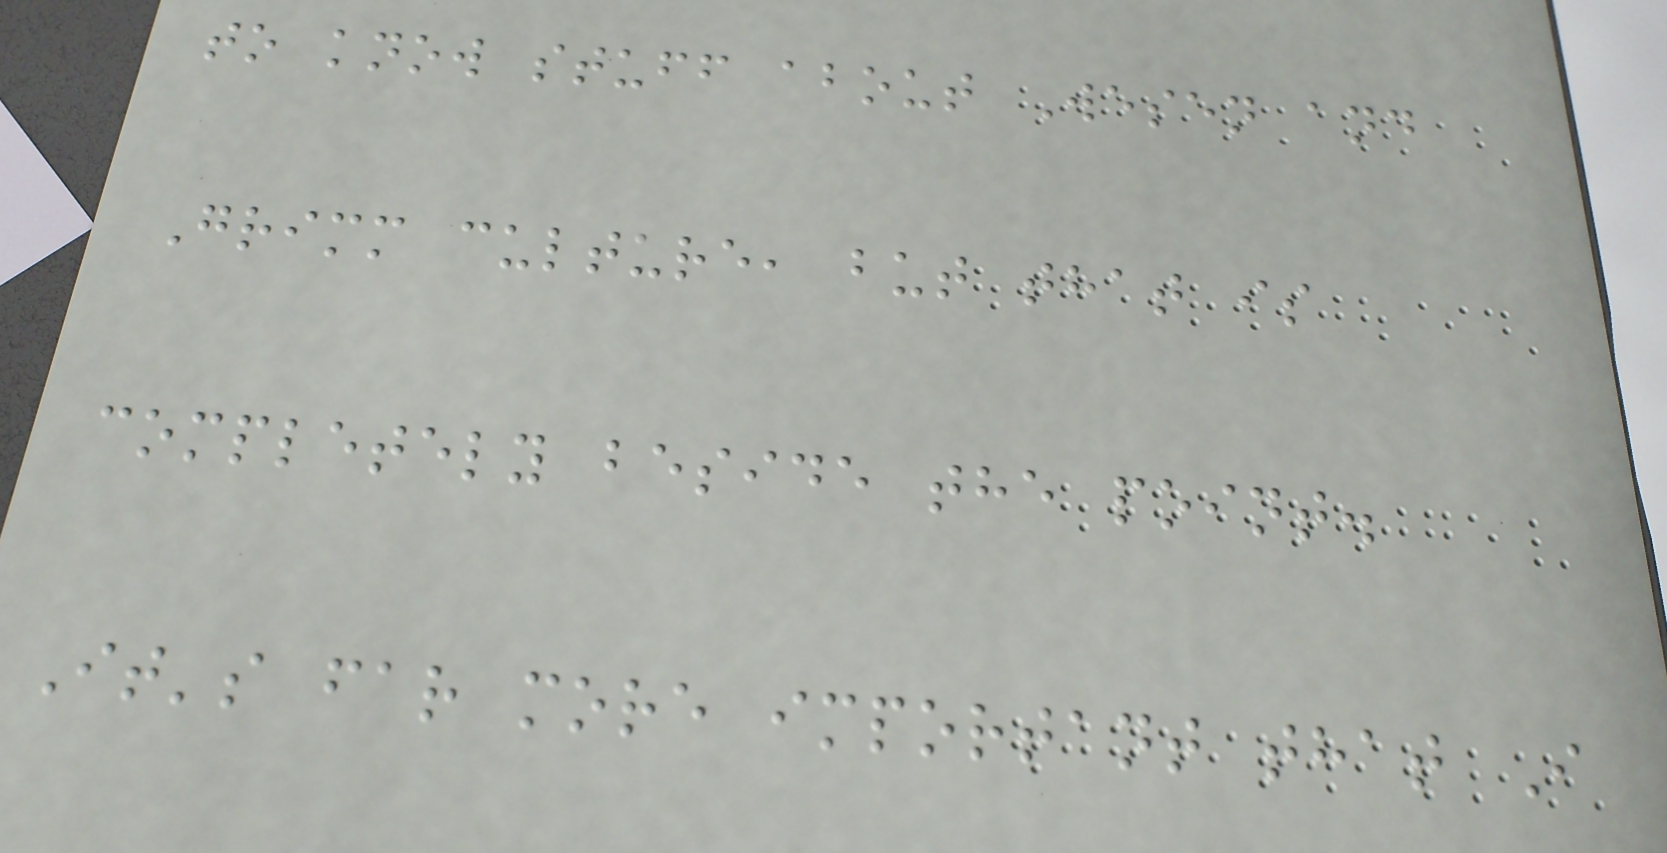to know stuff about Wesen and
Grimm culture, but that is
completely beside the point.
It's far more important that I
